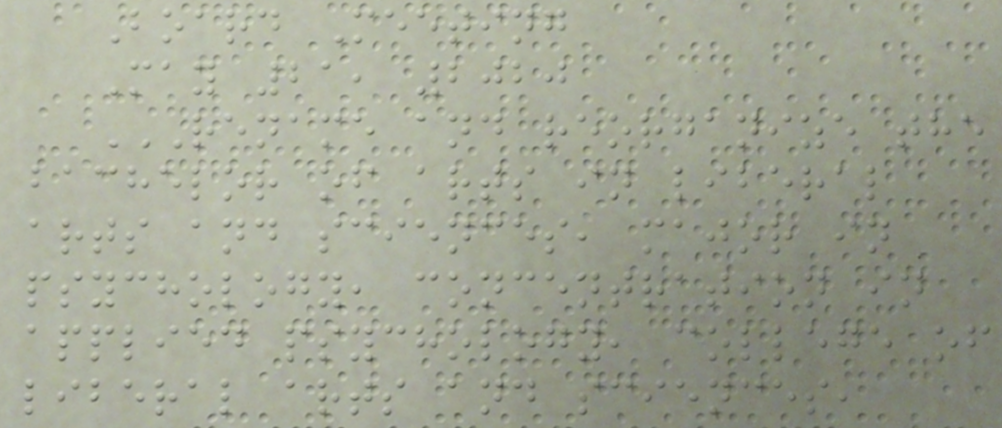Board Meeting
May 21, 2020
RENAME AND REORGANIZE THE
BACHELOR OF ARTS IN LIBERAL
ARTS AND SCIENCES, MAJOR IN
PSYCHOLOGY, CONCENTRATION IN
APPLIED PSYCHOLOGY, COLLEGE OF
LIBERAL ARTS AND SCIENCES,
